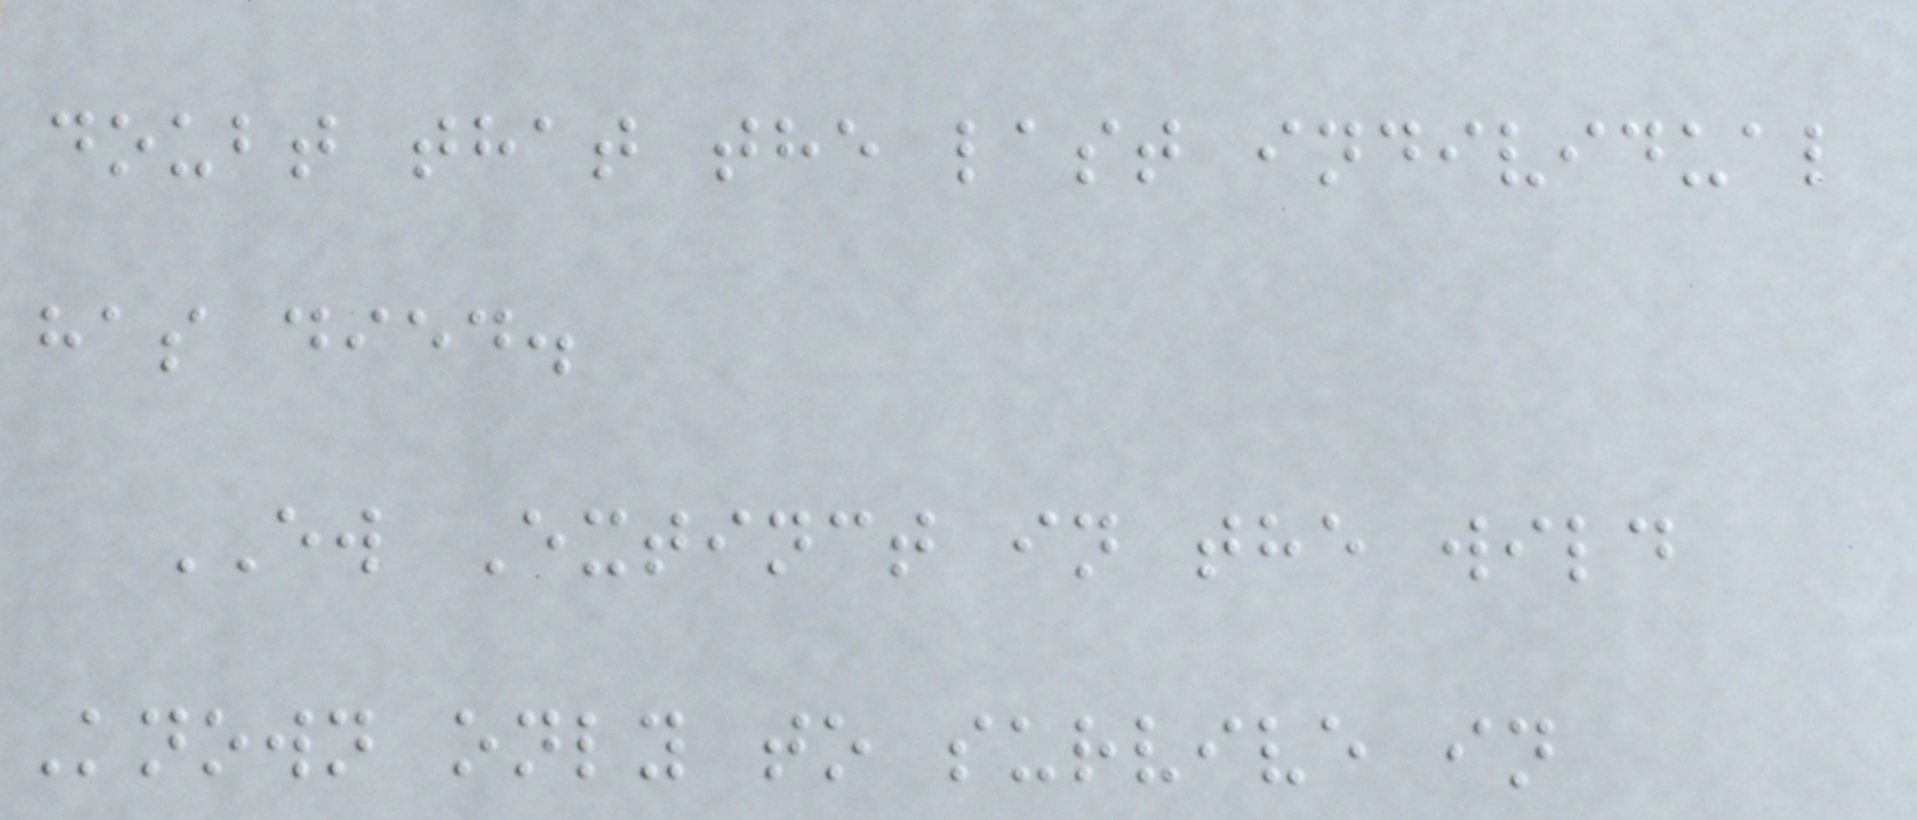doubt that the last individual
has died.
EW Extinct in the wild
Known only to survive in
